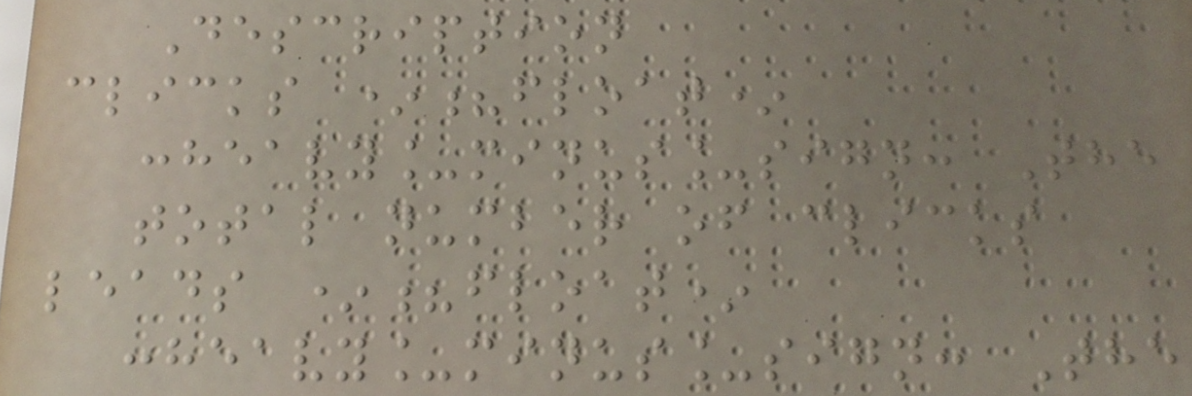Description
clicks *?float*
:heavy_minus_sign: The
total number of clicks
leads *?float*
:heavy_minus_sign: The
